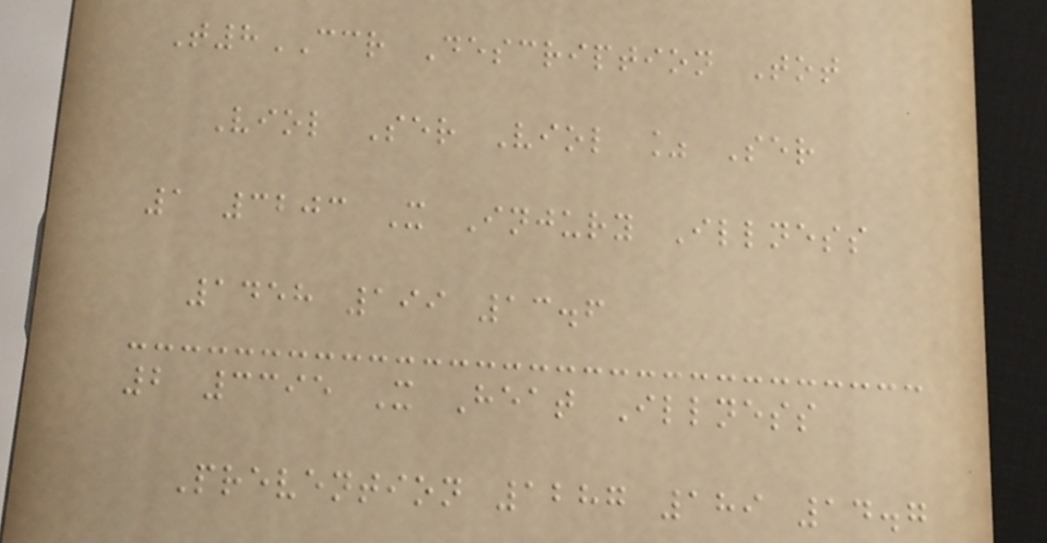T8CCR Description Tot
Viol Ser Viol % Ser
1 3203 X Injury Illness
1458 199 13.6
2 3395 X Heat Illness
Prevention 1287 189 14.7
